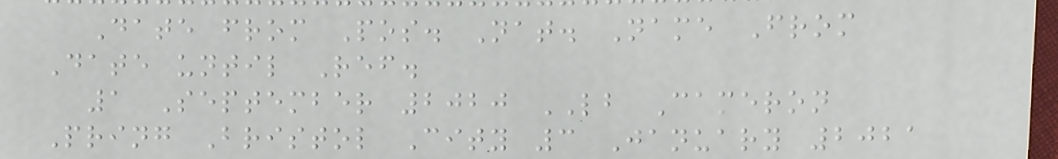Date from Pos. Nat. Name From
Date until Ref.
1 September 2020 LB Cameron
Pring Bristol City 3 January 2021
